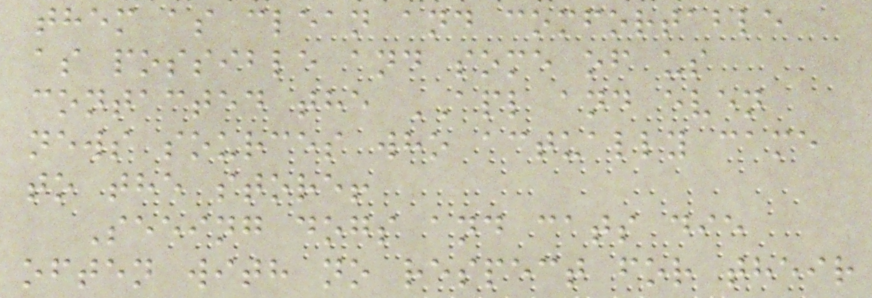them as clean and comfortable
as possible and some of us
contacted the APL and even
news sources who actually came
to the store!
Seeing dogs and cats die
often with no respect for their
